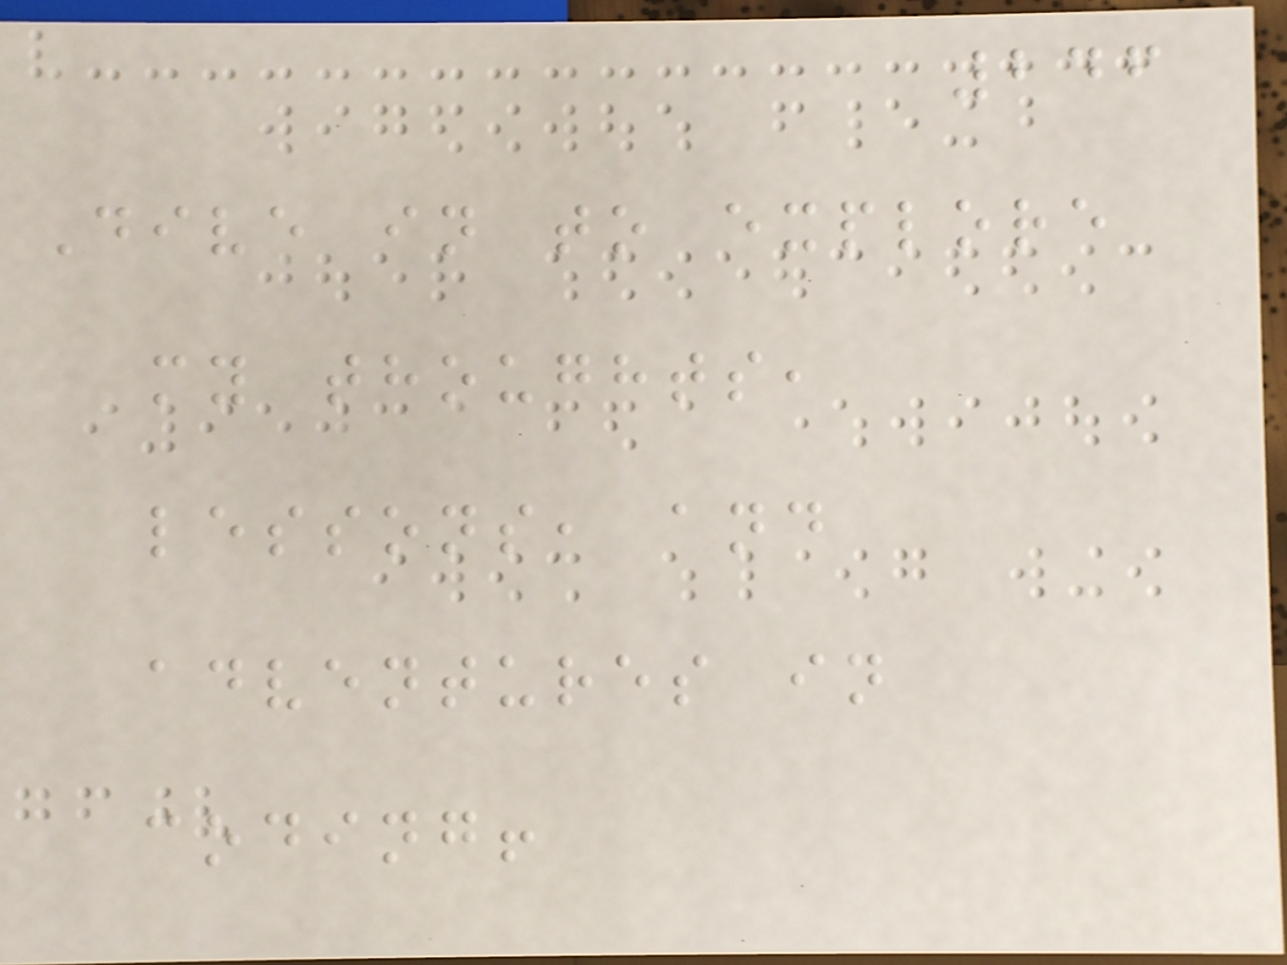246
Dive in to explore
my thoughts,
lessons, and
adventures in
coding!
